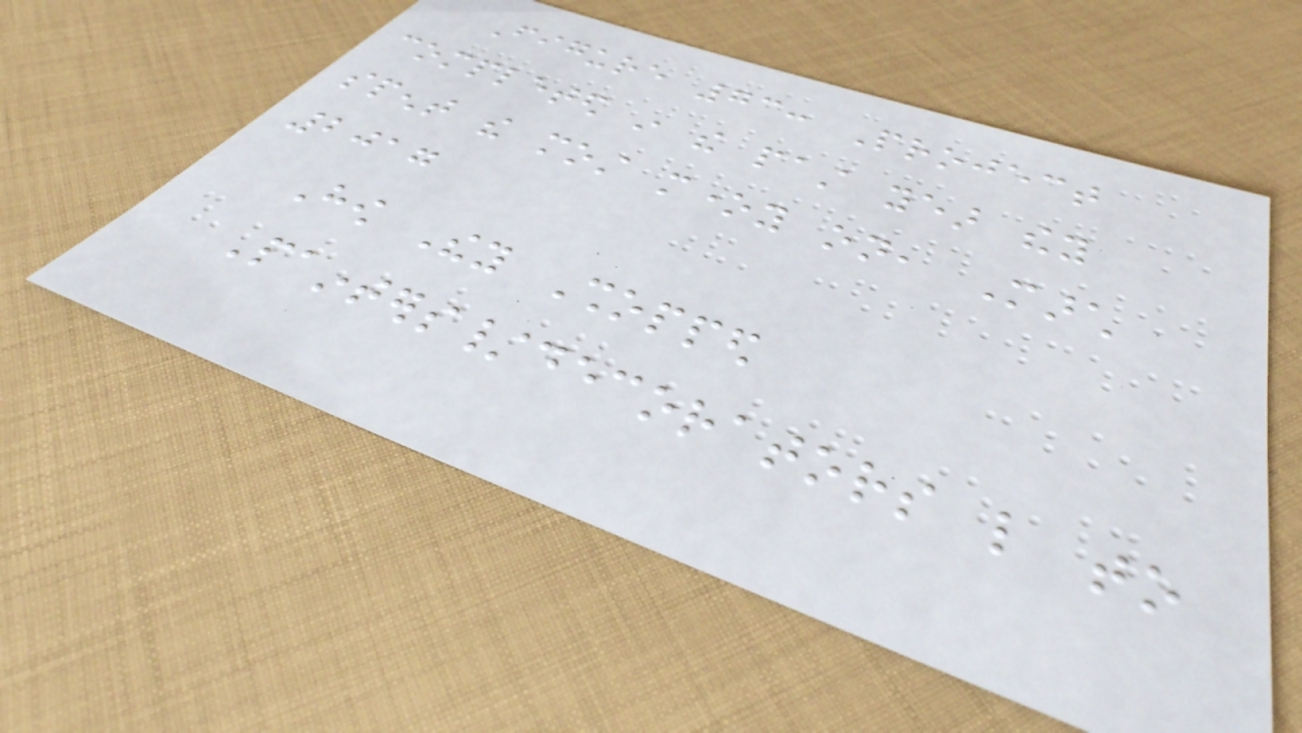Figure 73: Project
completed in the past year they
spent the most money on, March
2017
How They Shopped
Painters/decorators like to
